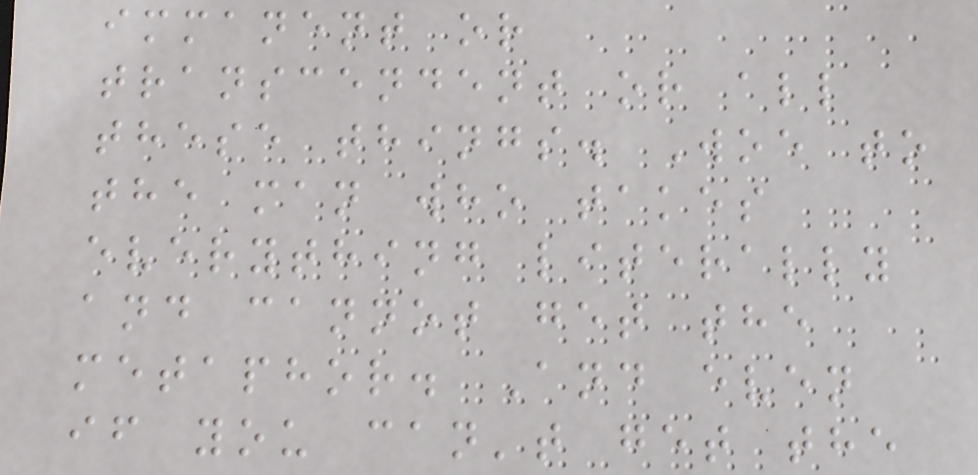immanent or
transcendent or all
these things. Woe to
the man who takes
everything literally
and cannot get the
metaphor. And even
if you can't get the
